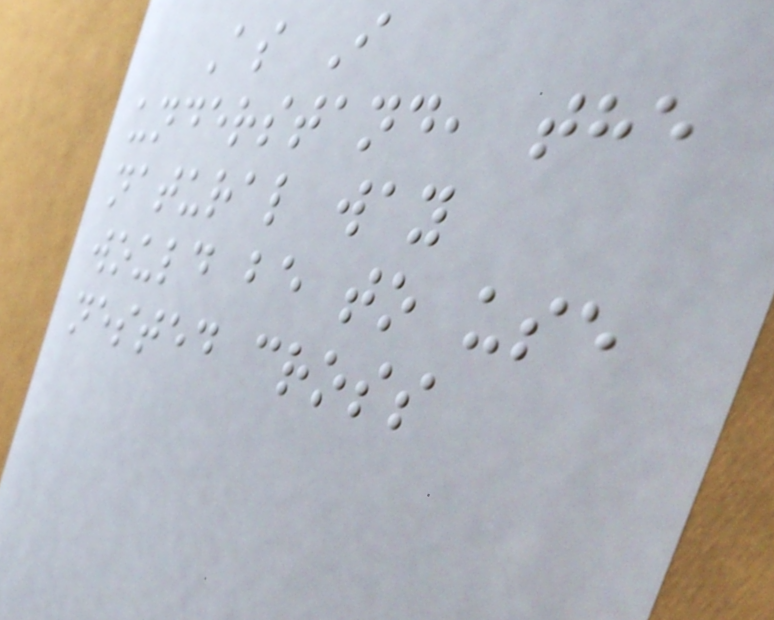As I
understand, the
natural way
would be to use
nested cross
